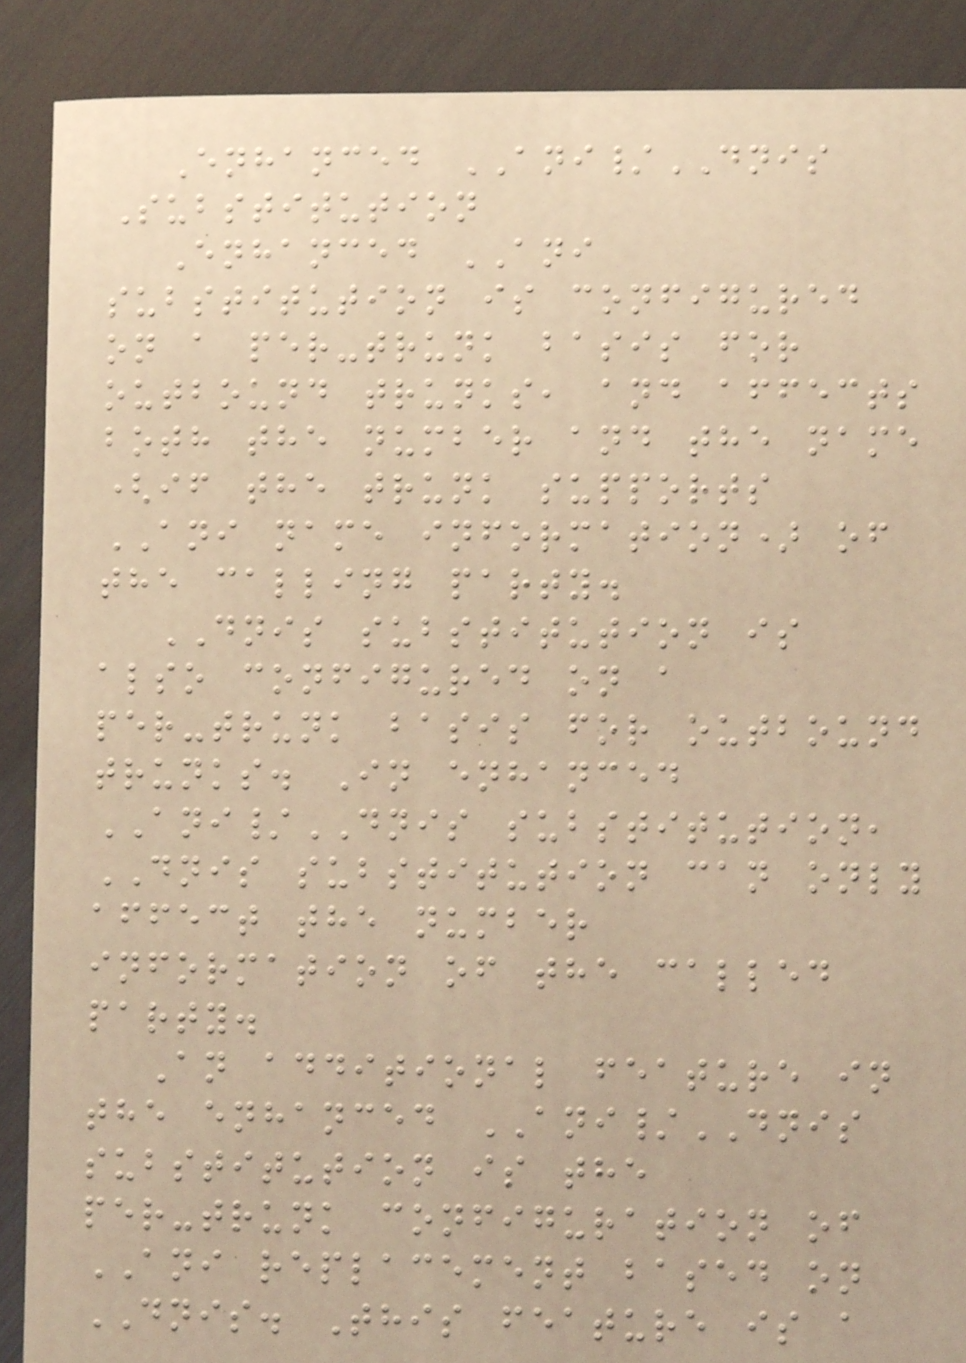Enhanced ANI/DNIS
Substitution
Enhanced ANI
substitution is configured
on a per-trunk basis for
outbound trunks, and affects
both the number and the name
(if the trunk supports
ANI name information) of
the calling party.
DNIS substitution is
also configured on a
per-trunk basis for outbound
trunks. In enhanced
ANI/DNIS substitution,
DNIS substitution can only
affect the number
information of the called
party.
An additional feature in
the enhanced ANI/DNIS
substitution is the
per-trunk configuration of
ANI replacement based on
DNIS. This feature is a
